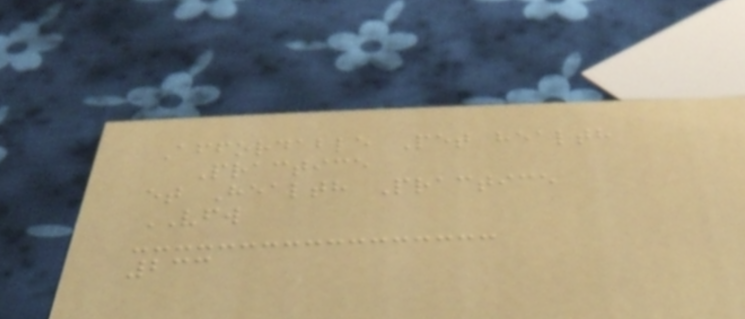Affordable Pet health
Practice
et Health Practice
VFW
233
